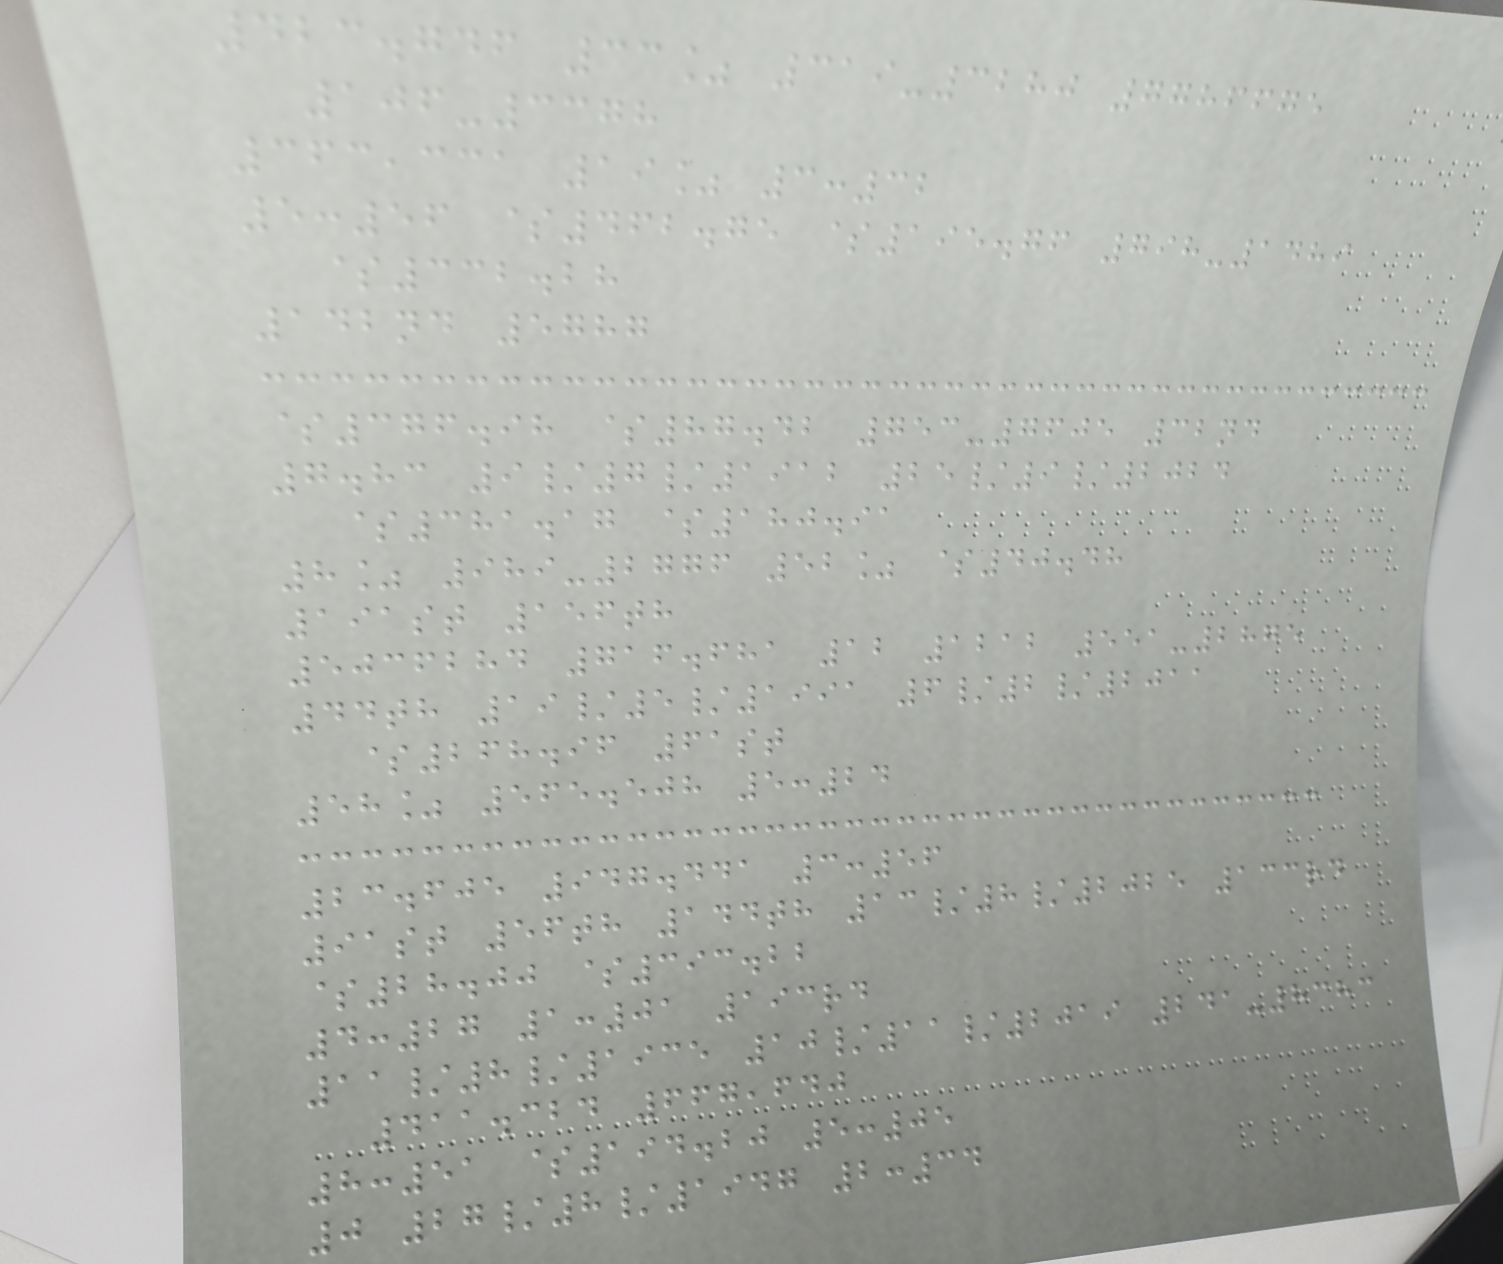423.746 33% 319-3280 7786675
106-3378
363,331 19% 3:32
5:56 $462.75 $195.76 798-1489
$332.28
142nd 5787
$376.98 $87.42 753-7605 32nd
7.83 9/7/1912 25/9/2024
$381.17 $180.91
8% 989-2776 52% $40.48
191st 156th
5036284 716.681 12 1212 551-2875
44th 19/5/1991 6/2/2011
$268.96 61st
58% 565.508 5:24
23.605 947.441 3:56
91st 56th 144th 13/8/2025 133rd
$28.00 $393.22
4:27 1:01 193rd
11/8/1935 10/11/2019 241-8383
411.324 667,640
8:51 $194.20 5:05
0 27/8/1947 2:34
